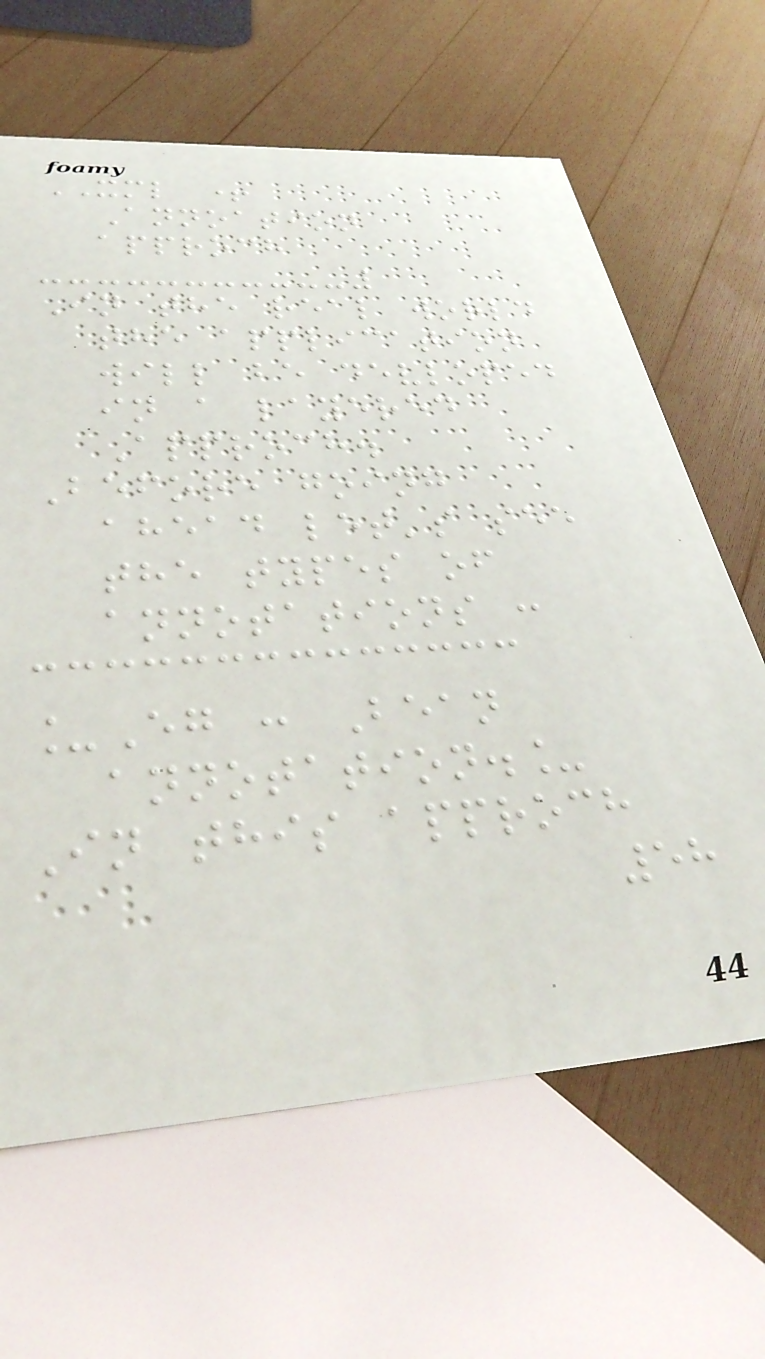XML +
Annoation
approch
In the real world
the application
will be devloped
in a layered
Approch.
Before going
ahead let's see
the types of
annotations :
_Eg : Bean
annotation._
In this approch
58
